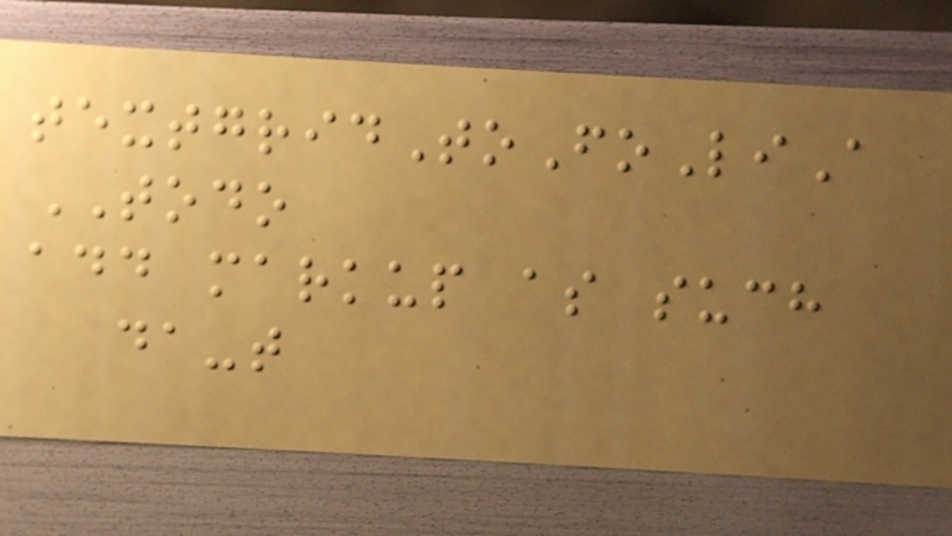textgridToFoLiA
TODO
add markup as such
da-t
